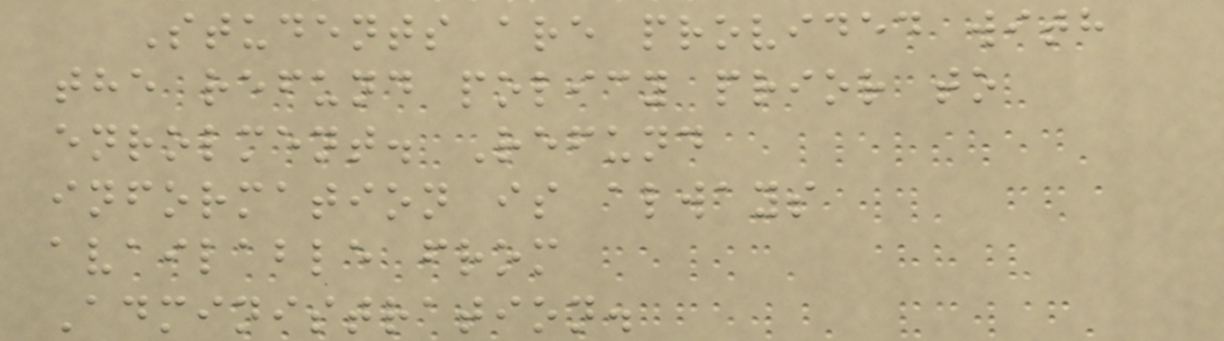Students are provided with
the refund policy prior to
enrolment. Refund
information is always
available from
Administration.
